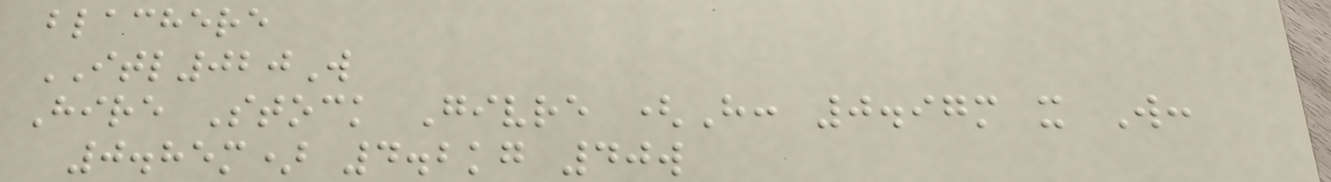blachere
ITL020W
Hire Stock Givre (H: 0.97m x W:
0.85m) 4.2kg 40w
